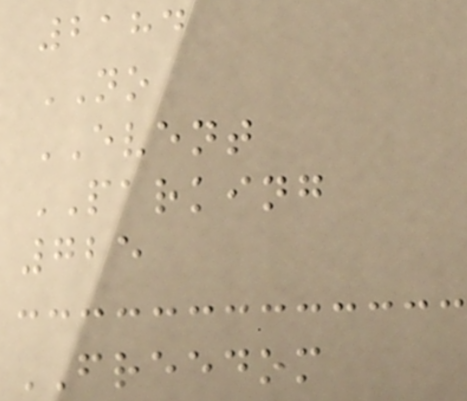2184
NO
EVENT
PARKING
725
FREEDOM
